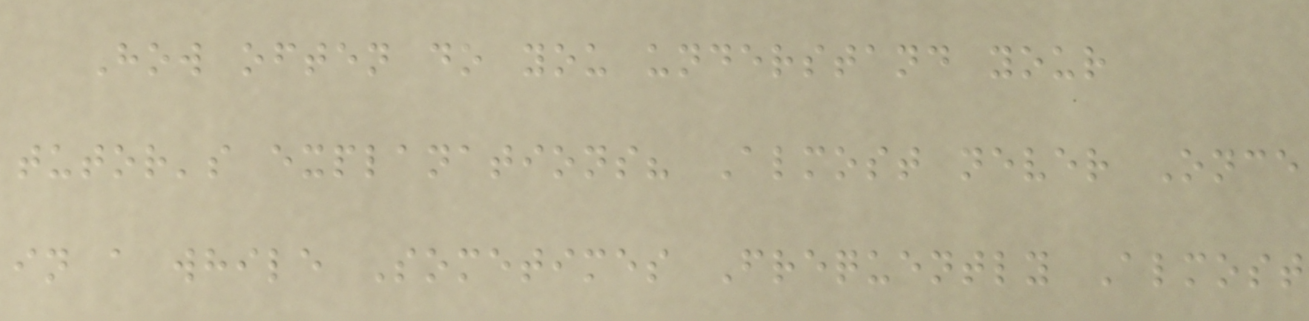How often do you understand your
tutor's explanations? Almost never Once
in a while Sometimes Frequently Almost
